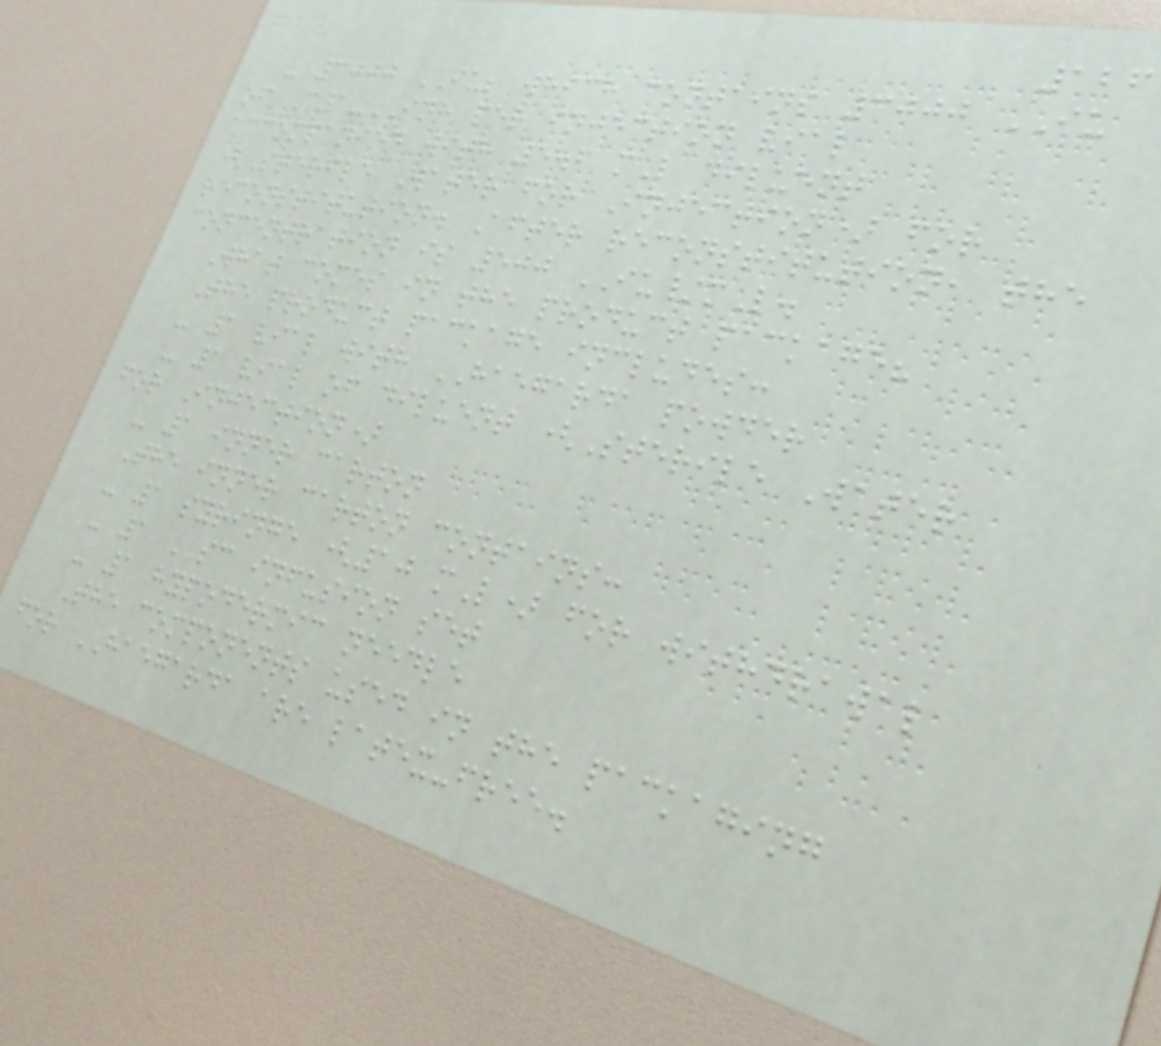126
- 3000 IU; which contains 3000 IU
of C1-INH per injection vial
accompanied with 5.6 mL diluent
(Sterile Water for Injection) for
reconstitution. After reconstitution, the
concentration is 500 IU/mL.
What comes in the product package?
The product package includes:
- 1 vial with HAEGARDA powder
- 1 vial of diluent (Sterile Water
for Injection)
- 1 inner carton
The inner carton contains:
- 1 syringe (10 mL) for withdrawal
- 1 SC infusion set
- 1 hypodermic needle
The components used in the packaging
for HAEGARDA are latex-free.
